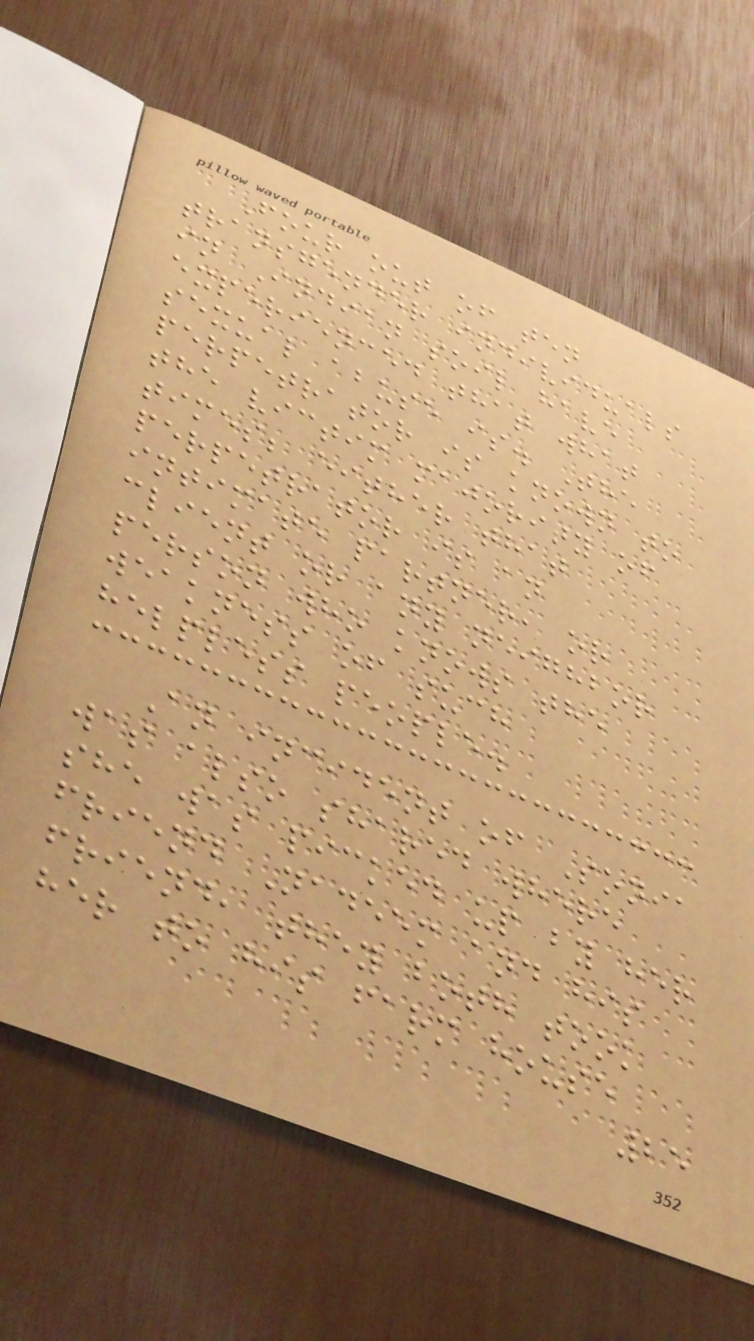Four out of ten
transgender individuals
in Indian soil have
experienced that what
sexual abuse is. The
perpetrator is known to
the victim majority of
times; either that
perpetrator is an
intimate partner, or
client or any neighbor
person who knows the
weakness of such
helpless people.
An incident of Sonia
was also shared where
she was picked up by her
friend Nadeem and his
friend, they both took
her to his farm house
25
